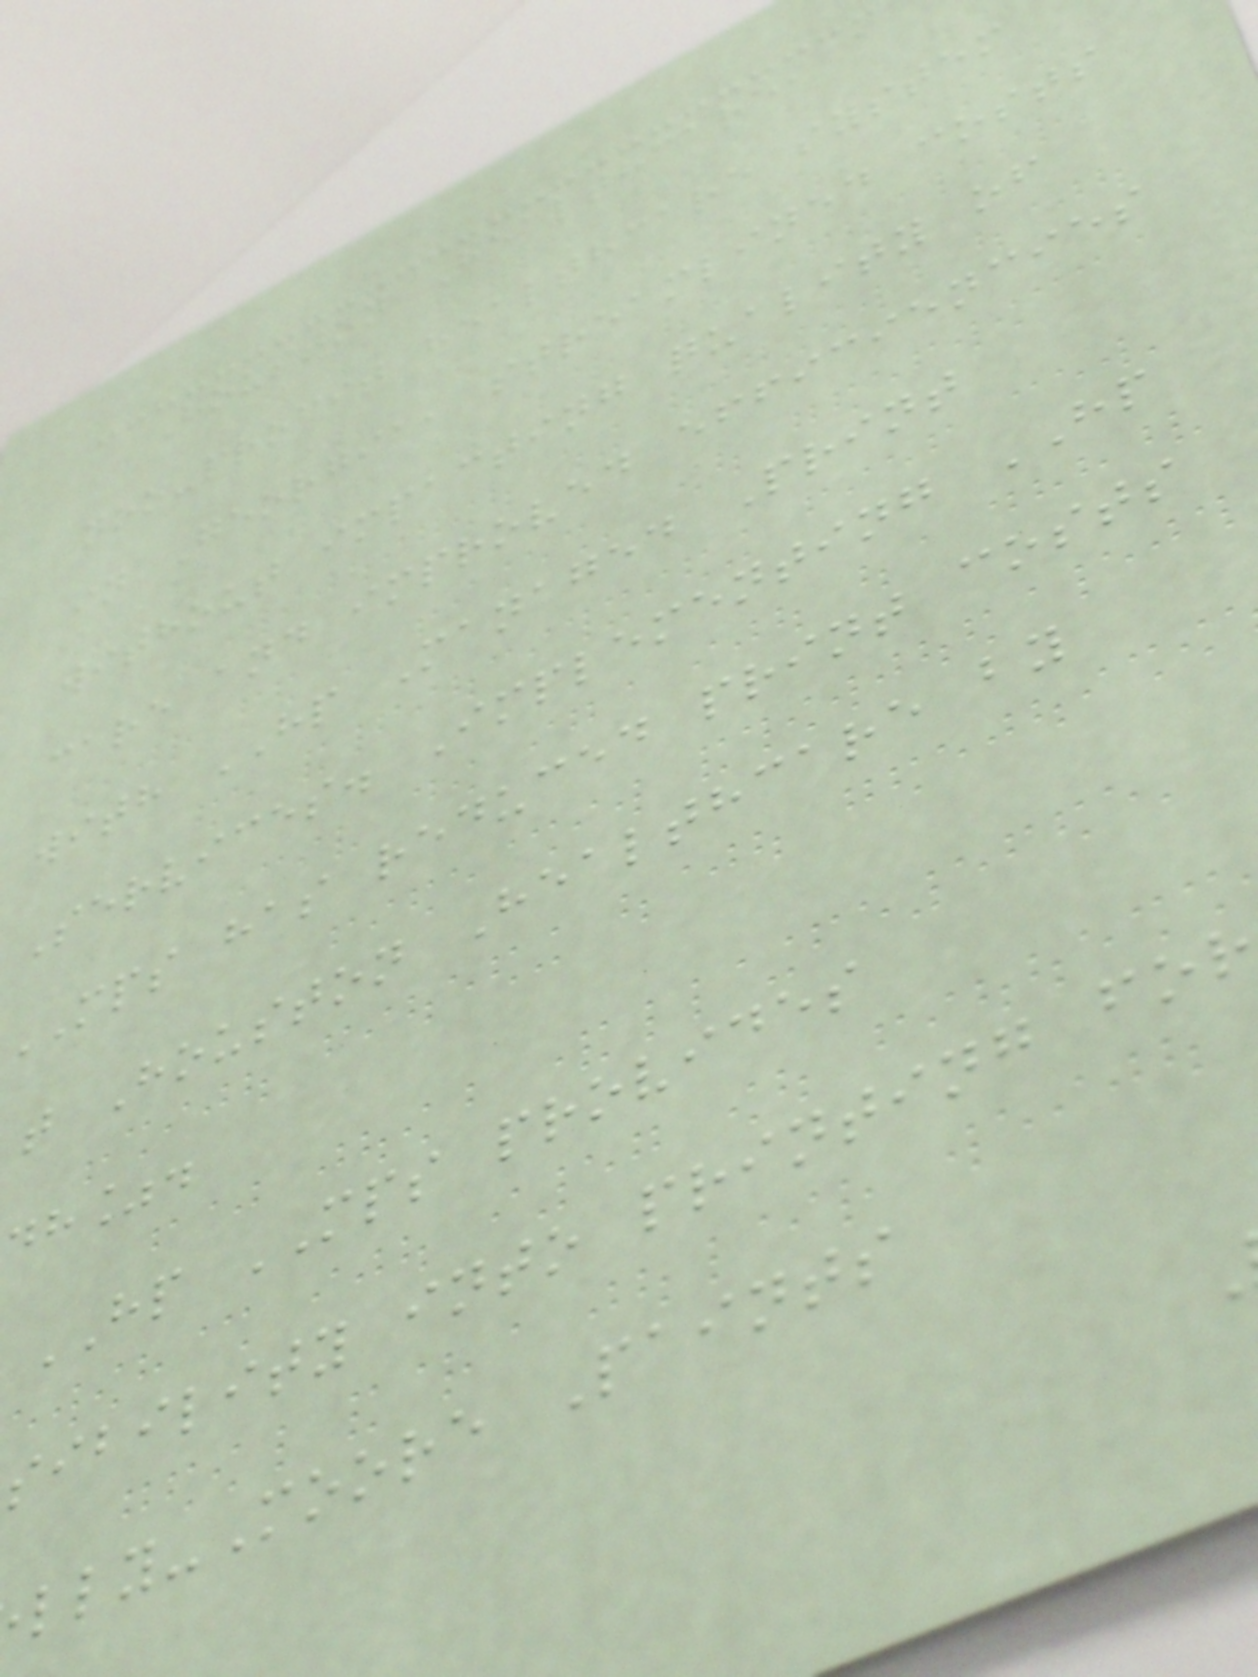Houston Healthcare, a
non-profit healthcare system
in Georgia, streamlined costs
without impacting quality of
care and improved efficiencies
with HP Managed Print
Services. Implementing HP
MPS has reduced print costs
t Houston Healthcare by
dh%.
HP MPS provides
sibility into printing for
lly-Moore Paints
